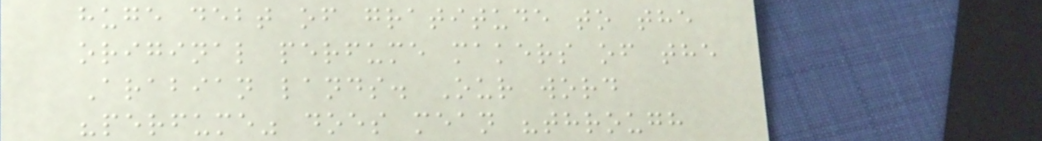huge debt of gratitude to the
original perfume makers of the
Arabian lands. Our word
"perfume" does mean "through
